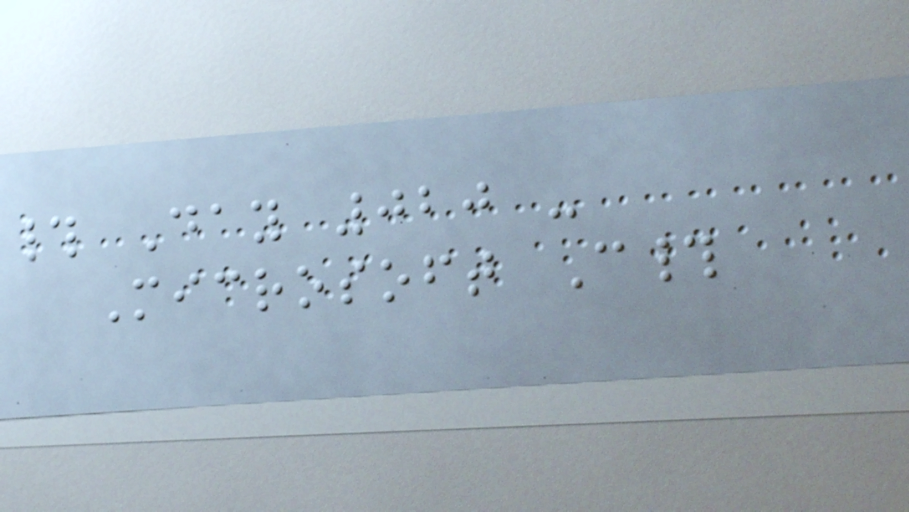# Day 020 -
Microsoft C#
